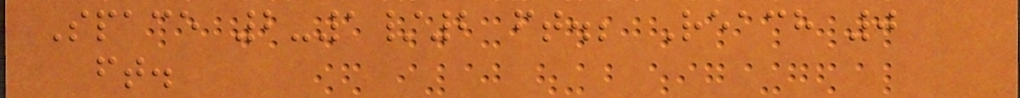Space 2-1/2 ft.; Reach 0
ft.
